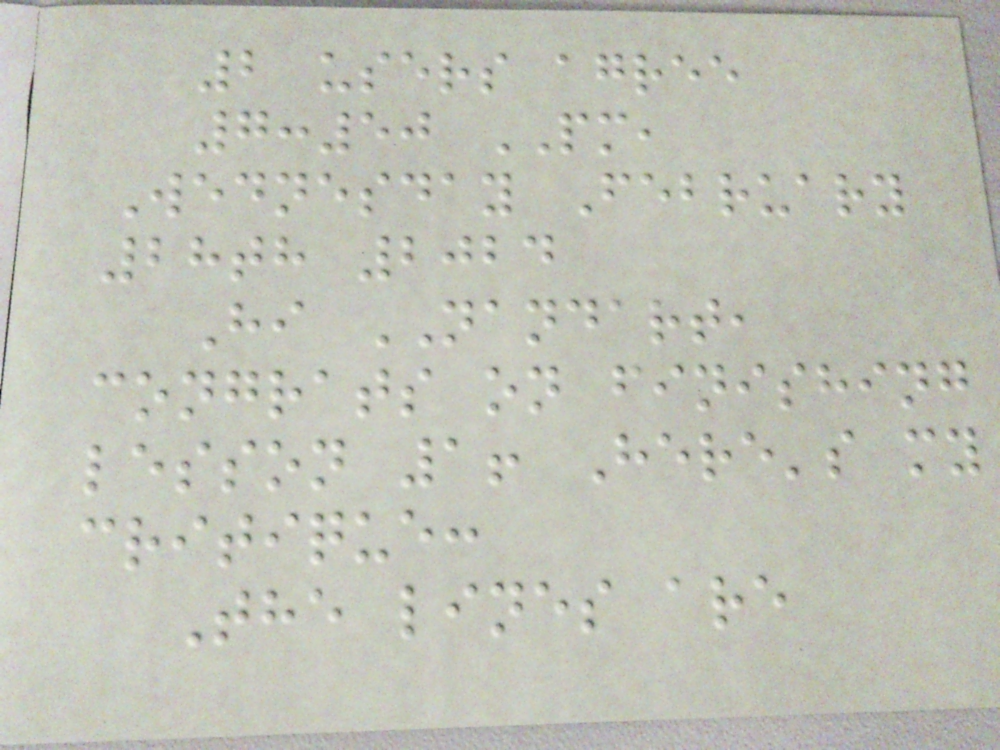2 users agree
7:50 PM,
Wednesday February
28th 2024
Hi NANDART,
congrats on finishing
lesson 1! Here's my
critique:
The lines are
